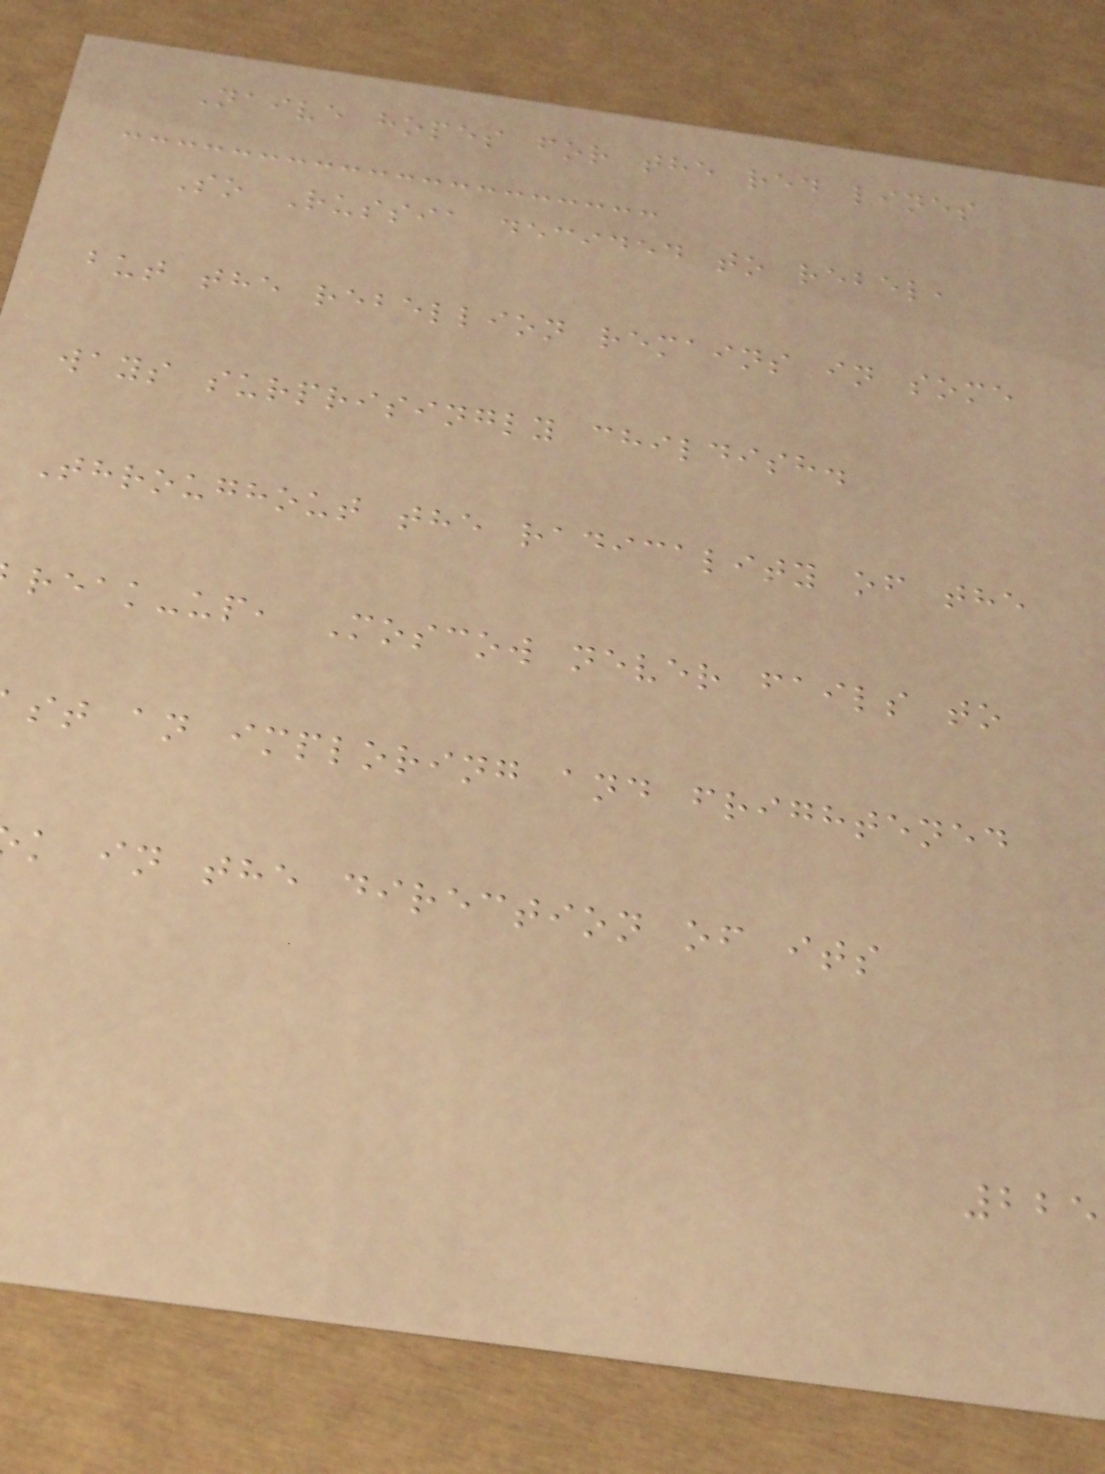Naive hopes for the red lines
So Russia decided to rebel,
but the rebellion remains in some
ways surprisingly childish.
Throughout the radicality of the
reak-up, Moscow never fails to
st an imploring and frightened
k in the direction of its
225
